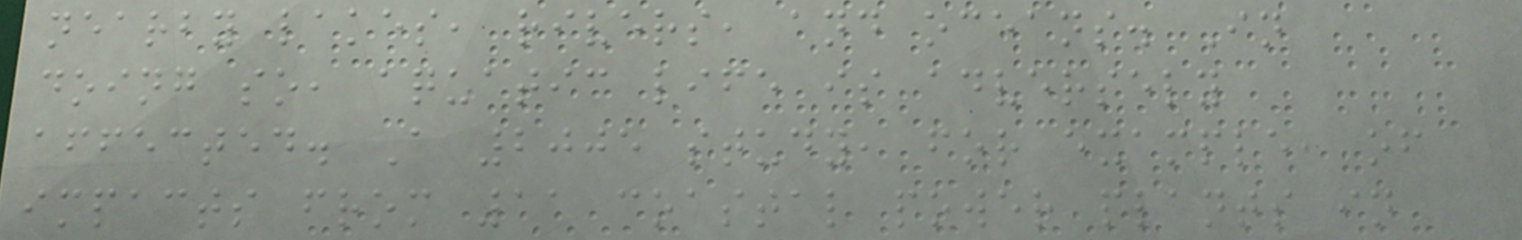nearby lakes, rivers, and oceans. In
doing so, aquatic life is adversely
affected. A 2005 study, for example, of
impacts from 11 coastal power plants in
